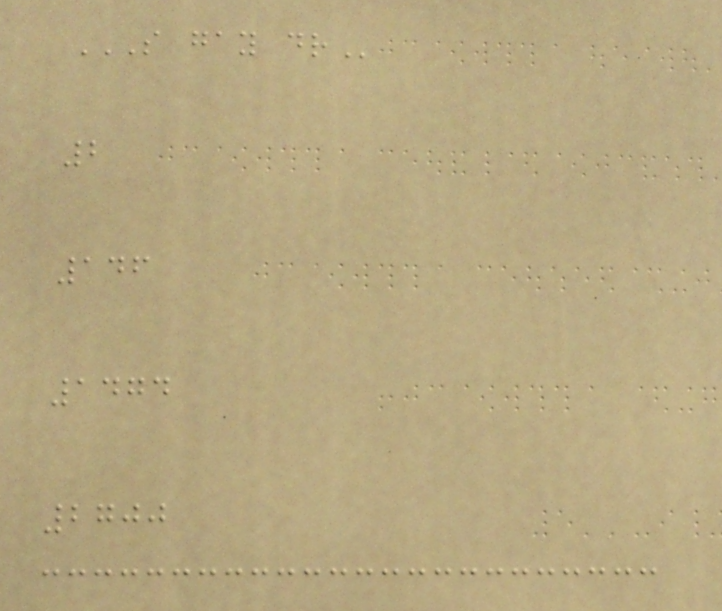S GAY DR
2
146
1474
2700
